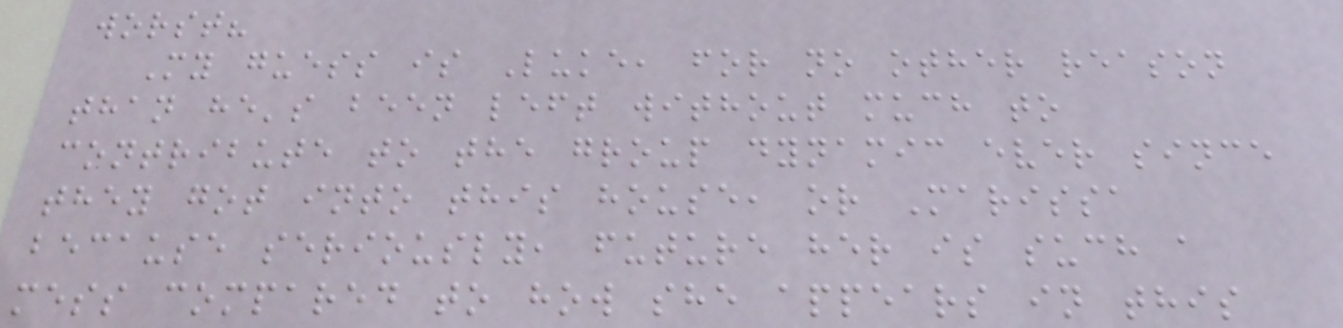worst?
My guess is Luke, for no other reason
than he's been left without much to
contribute to the group dynamic ever since
they got into this house, or Marissa
because seriously, future her is such a
mess compared to how she appears in this
